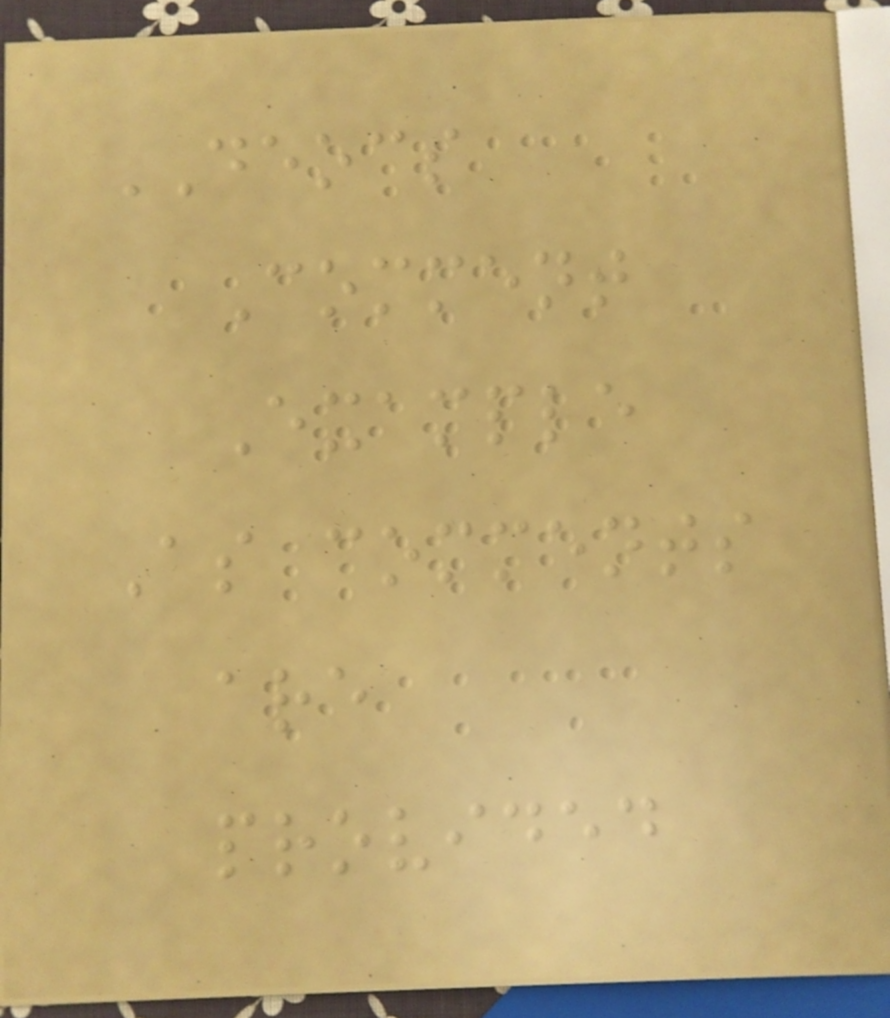DEOCS
Comment
Example
As comments
are
provided
